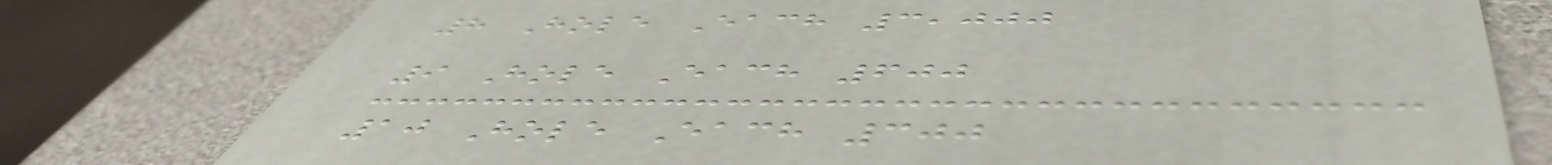8 Hole Each 3,000
9 Hole Each 600
10 Hole Each 300
